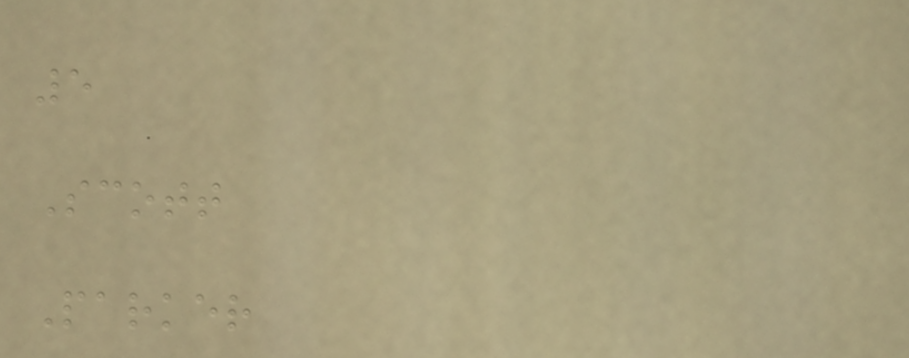5
Scott
Parker
